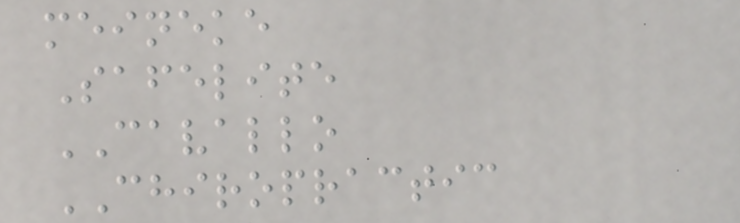meineke
Safelite
CAVALLO
CHIROPRACTIC
